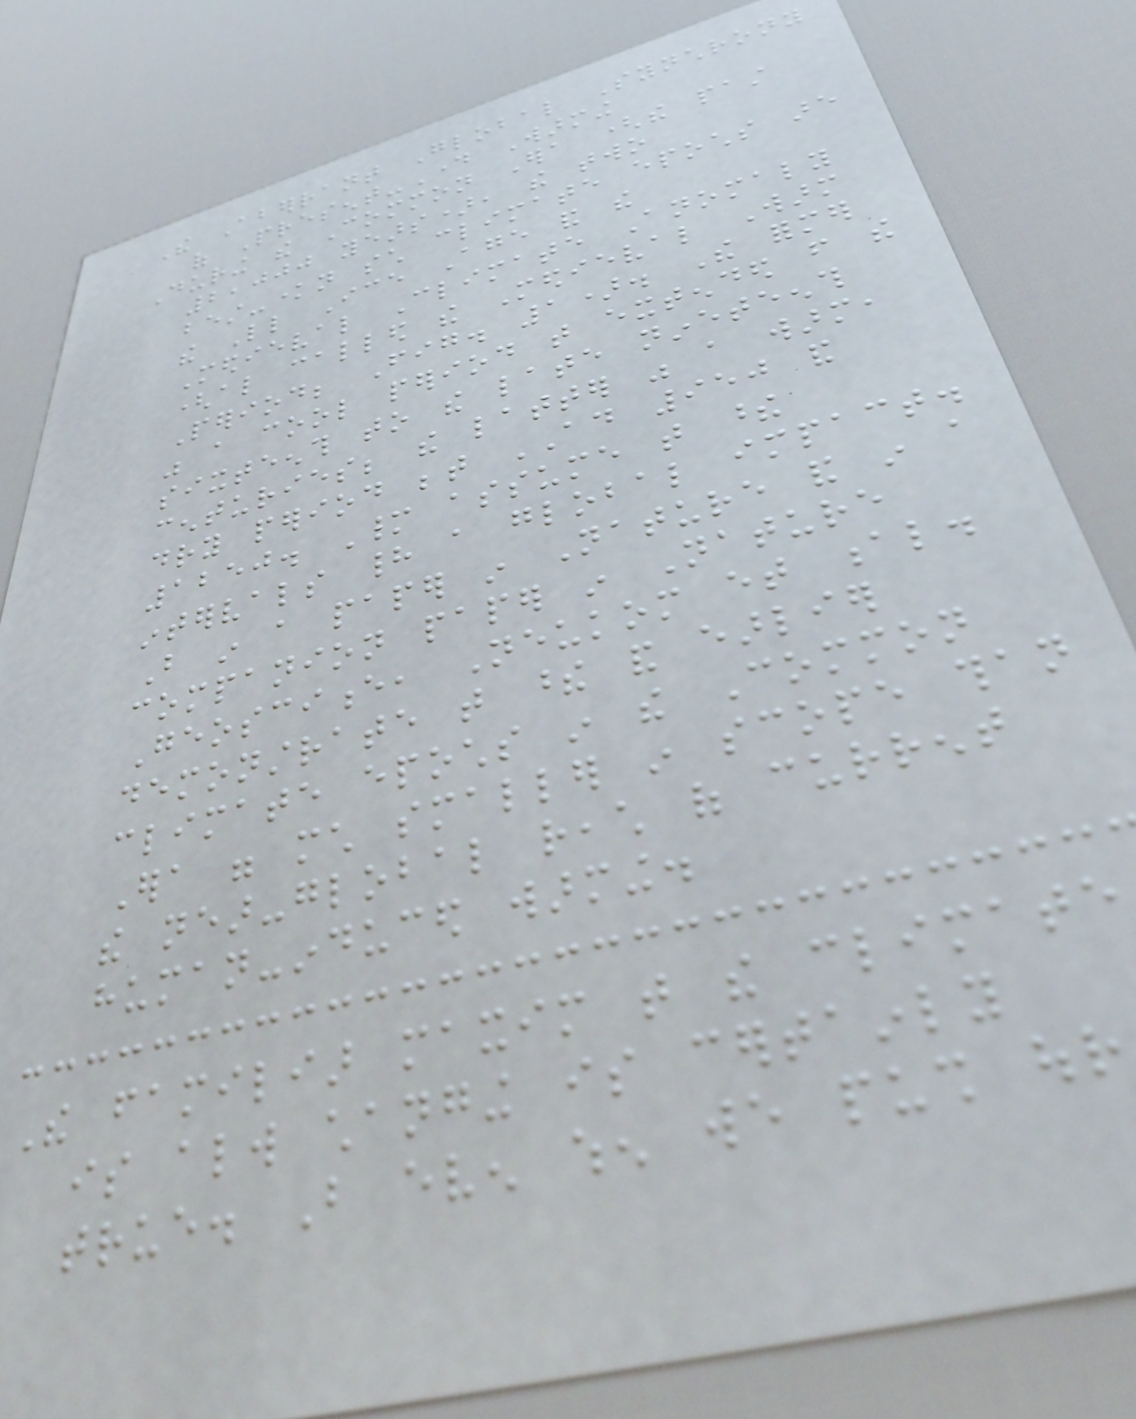The Aberrant Global Synchrony
of Present-Day Warming
During the Common Era (the past
2,000 years), the two
best-known such climate epochs are
the Little Ice Age and the
Medieval Climate Anomaly
(also called the Medieval Warm
Period; Fig. 1). The former
was a cool period that extended from the
sixteenth to the late nineteenth
centuries; the latter was a warm,
dry period between AD 950 and
1250. Many assume that these
intervals had a global impact.
But in a paper in Nature and in a
companion paper in Nature
Geoscience, Neukom et al.
demonstrate that these and earlier
climate epochs in the Common
Era were much smaller in scope than
the near-global reach of current
human-induced warming.
The familiar maxim that the climate
is always changing is certainly
true. But even when we push our
